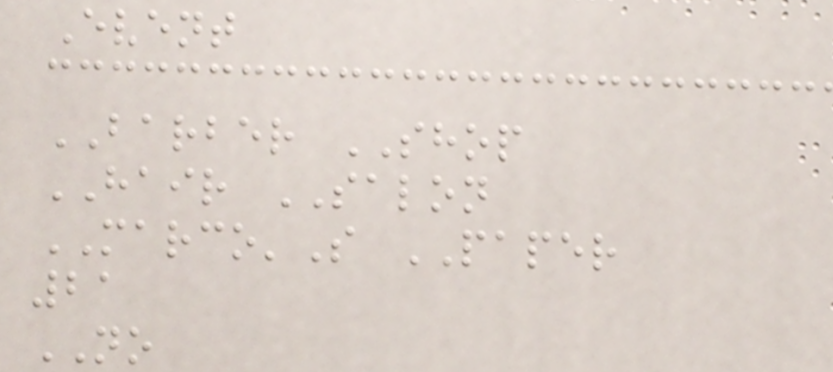Event
BARBER SHOP
HAIR SALON
MARCO'S PAPER
21
NO
